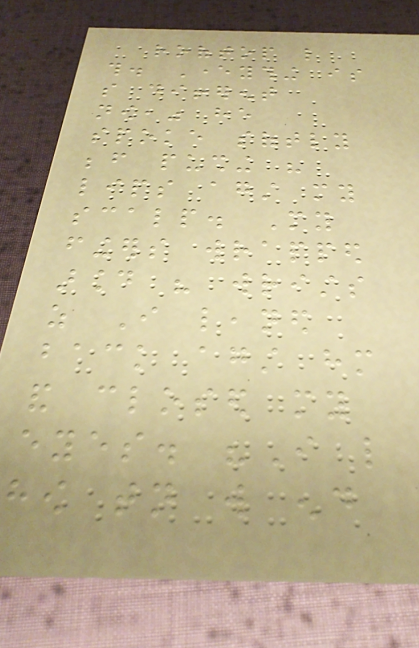rooftop like
this. Everything is
so different
now," he
spoke softly
before pushing his
lips against my
scalp. My
fingers wrapped
around his wrists
as I leaned
back against him
and closed my
eyes. "I like
how tonight will end
